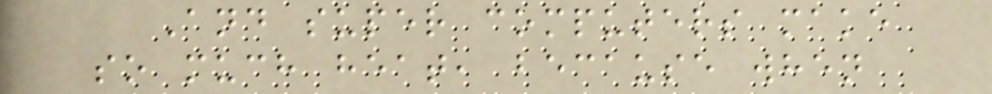And super computers make
so much heat, because when
